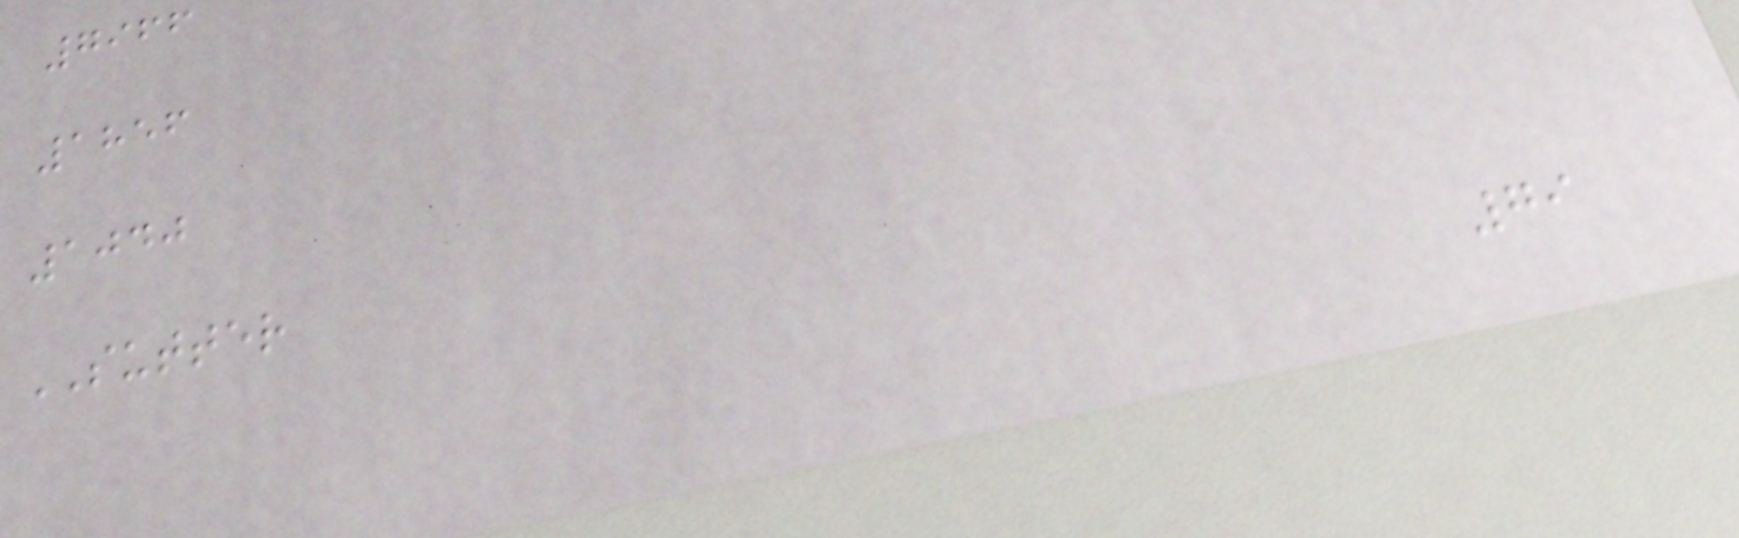7966
1856
1040
SUTTER
79
